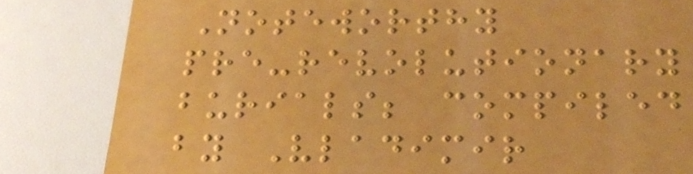Noteworthy
pre-revolutionary
burials; compiled
by Vladimir
